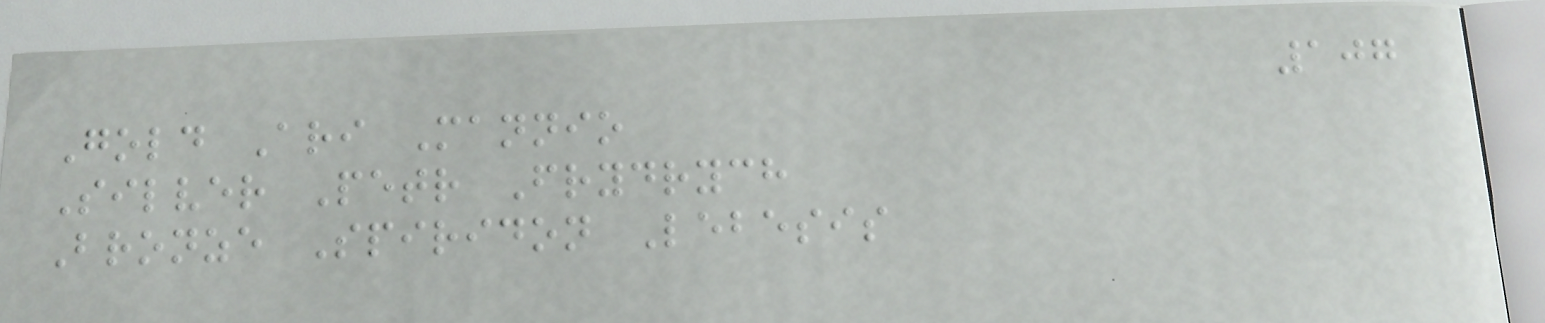107
Gold Ari Mannio
Silver Petr Frydrych
Bronze Spiridon Lebesis
